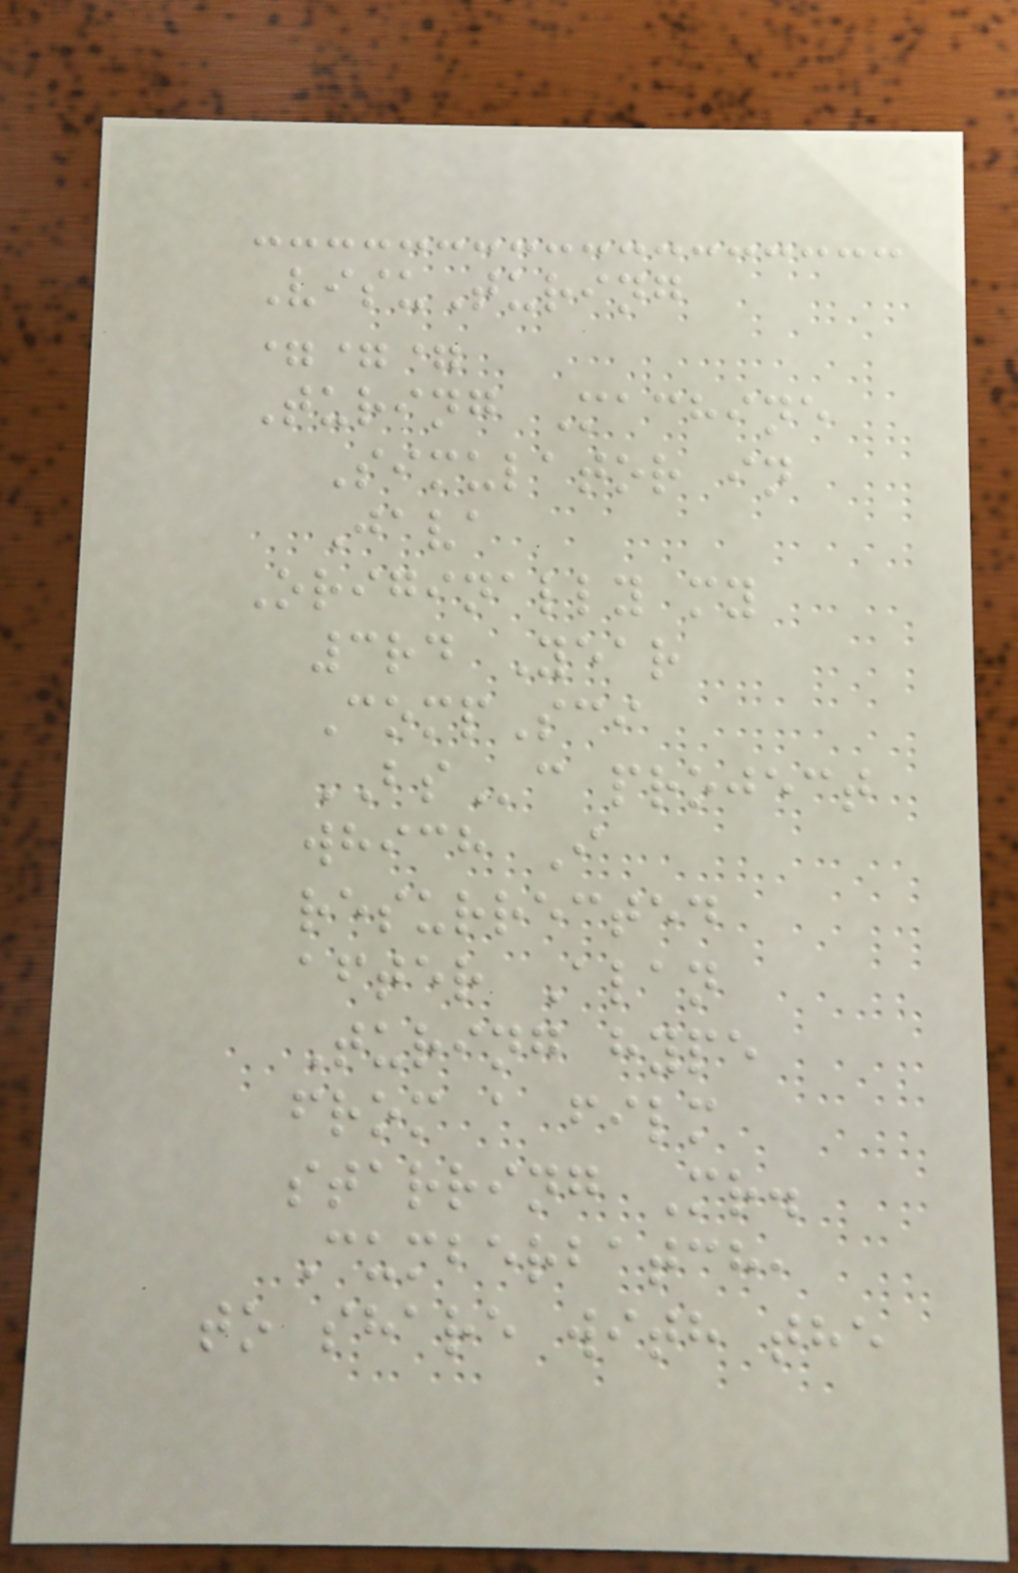VisuTuring
===
Turing Machine
Simulator in
Java
Originally my
3rd Year
CompSci
BSc project
which I
resurrected
after Alan
Turing hype
from a film
starring Mr.
Cumberbatch,
to share with the
